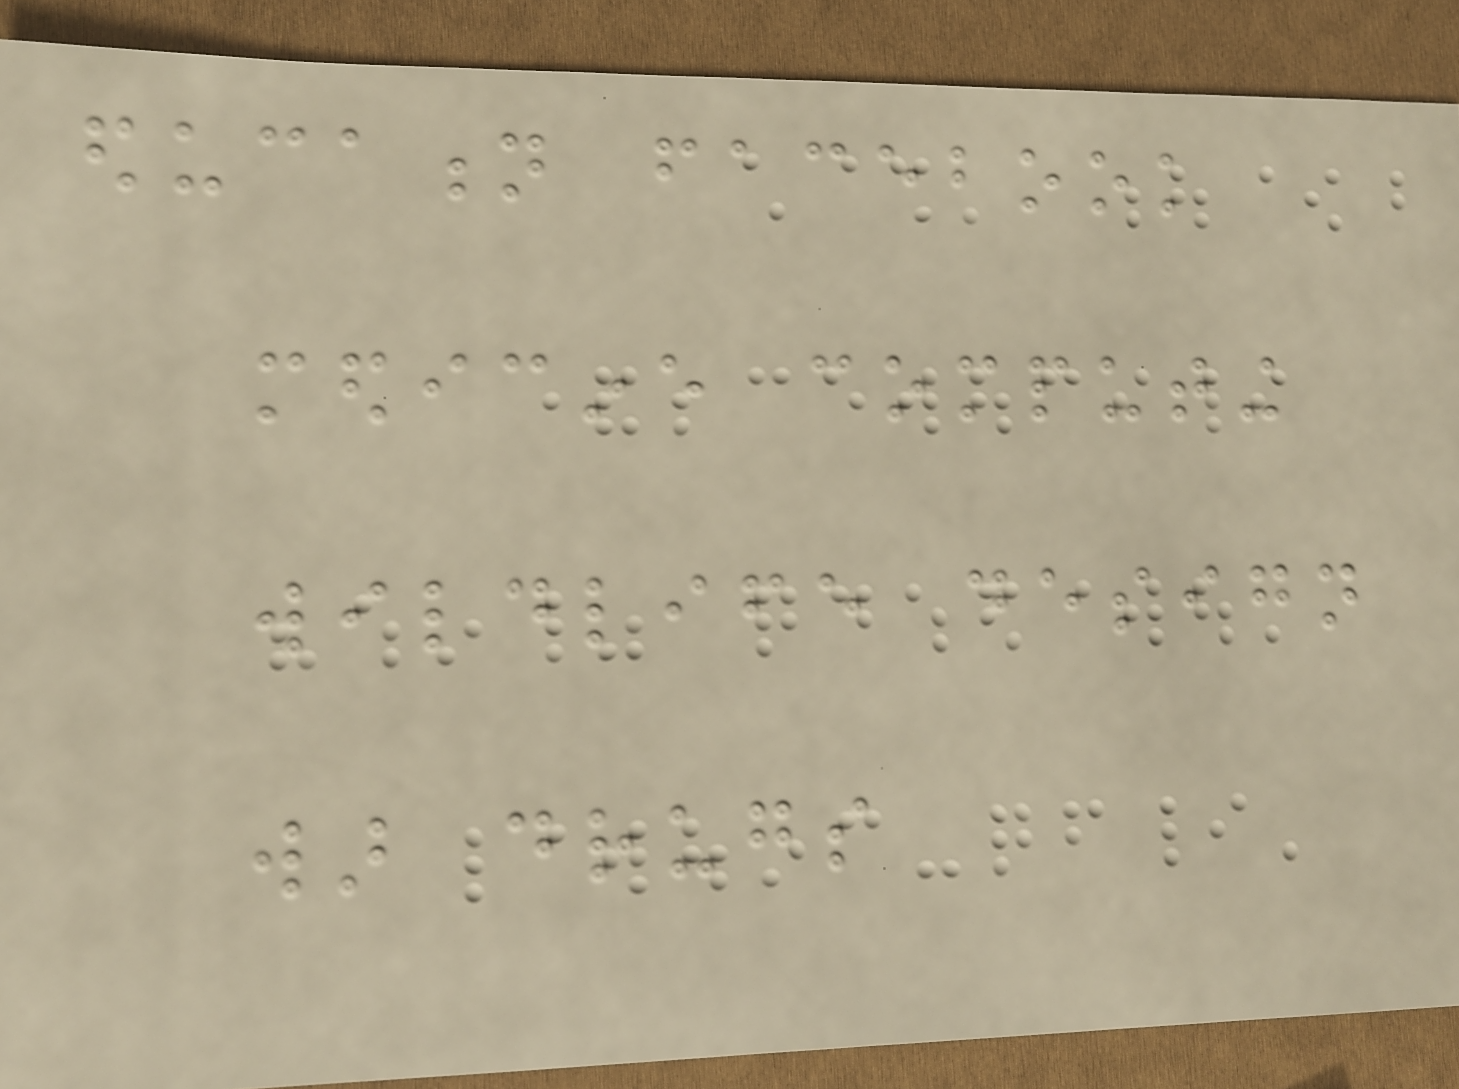education facebook
medicine computing
wildlife design
war drugs
